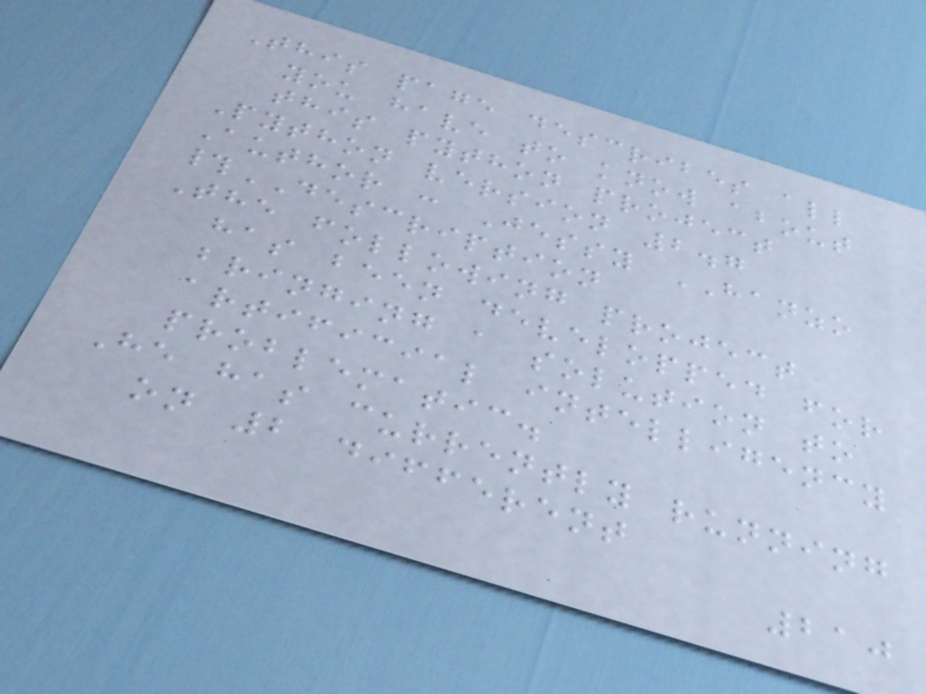This page describes all
you have to know about
this python project
Python version 2.7
Author : Jessy HANZO
#DESCRIPTION
The following project
has been developped for
bringing a solution to
artificial intelligency
problematic.
He has currently running
on 2 different
210
